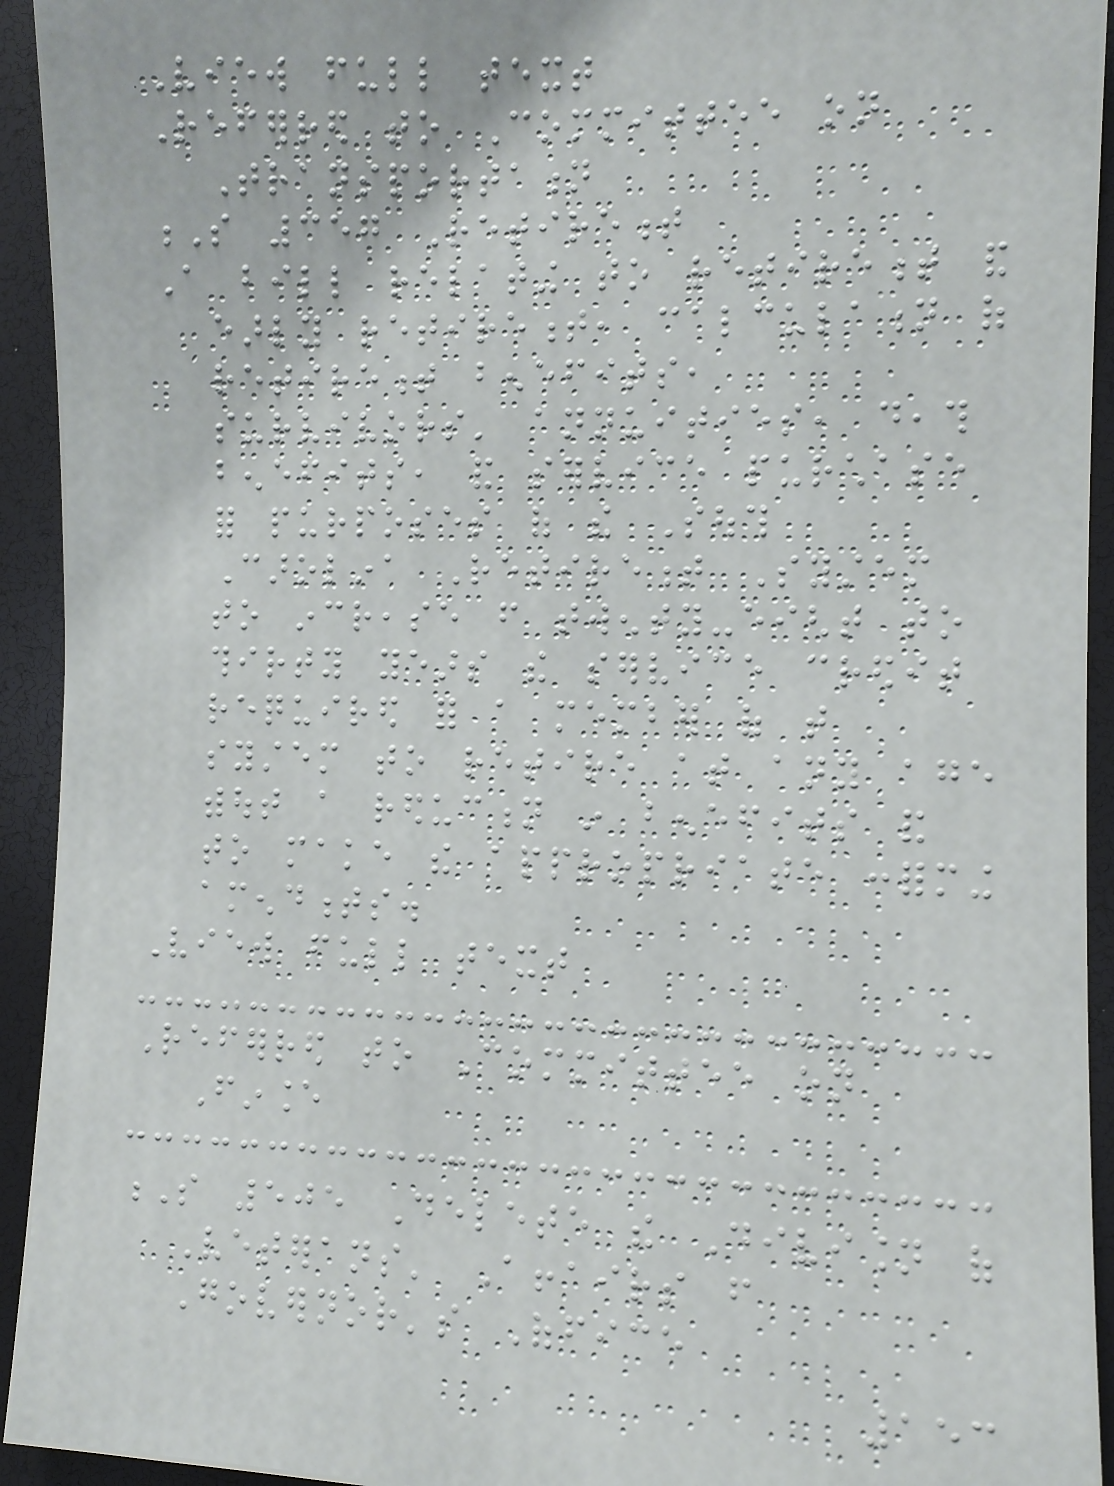View full text
Referred to Committee on
Transportation
S 357 Retirement
A bill relating to retirement and
early retirement, calculation of
retirement benefits,
survivors' annuities, death
benefits, and service purchase
for purposes of the South
Carolina Retirement System
to increase from twenty-eight to
thirty years the service credit
required for a member of that
system to retire at any age
without a reduction in benefits and
to make the appropriate conforming
amendments.
View full text
Referred to Committee on
Finance
S 505 Delete the Division of
Veterans' Affairs from
Governor's Office
153
